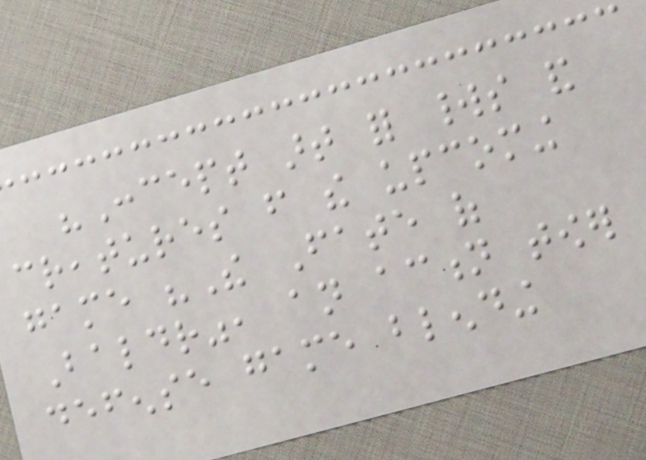"Concept art for worlds and
creatures from the upcoming
game "The Fate of
Baldr", an action tower
defense game blending
